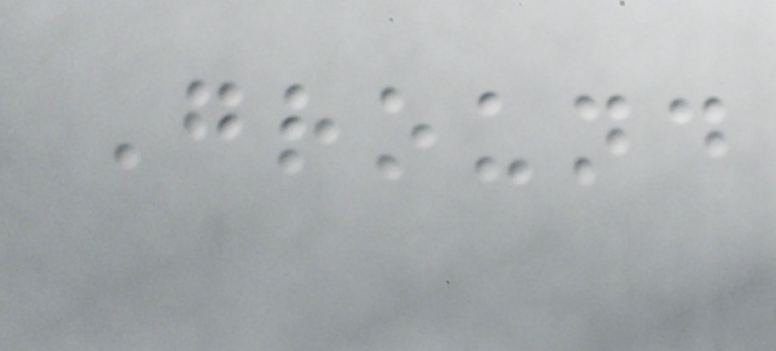Ground
